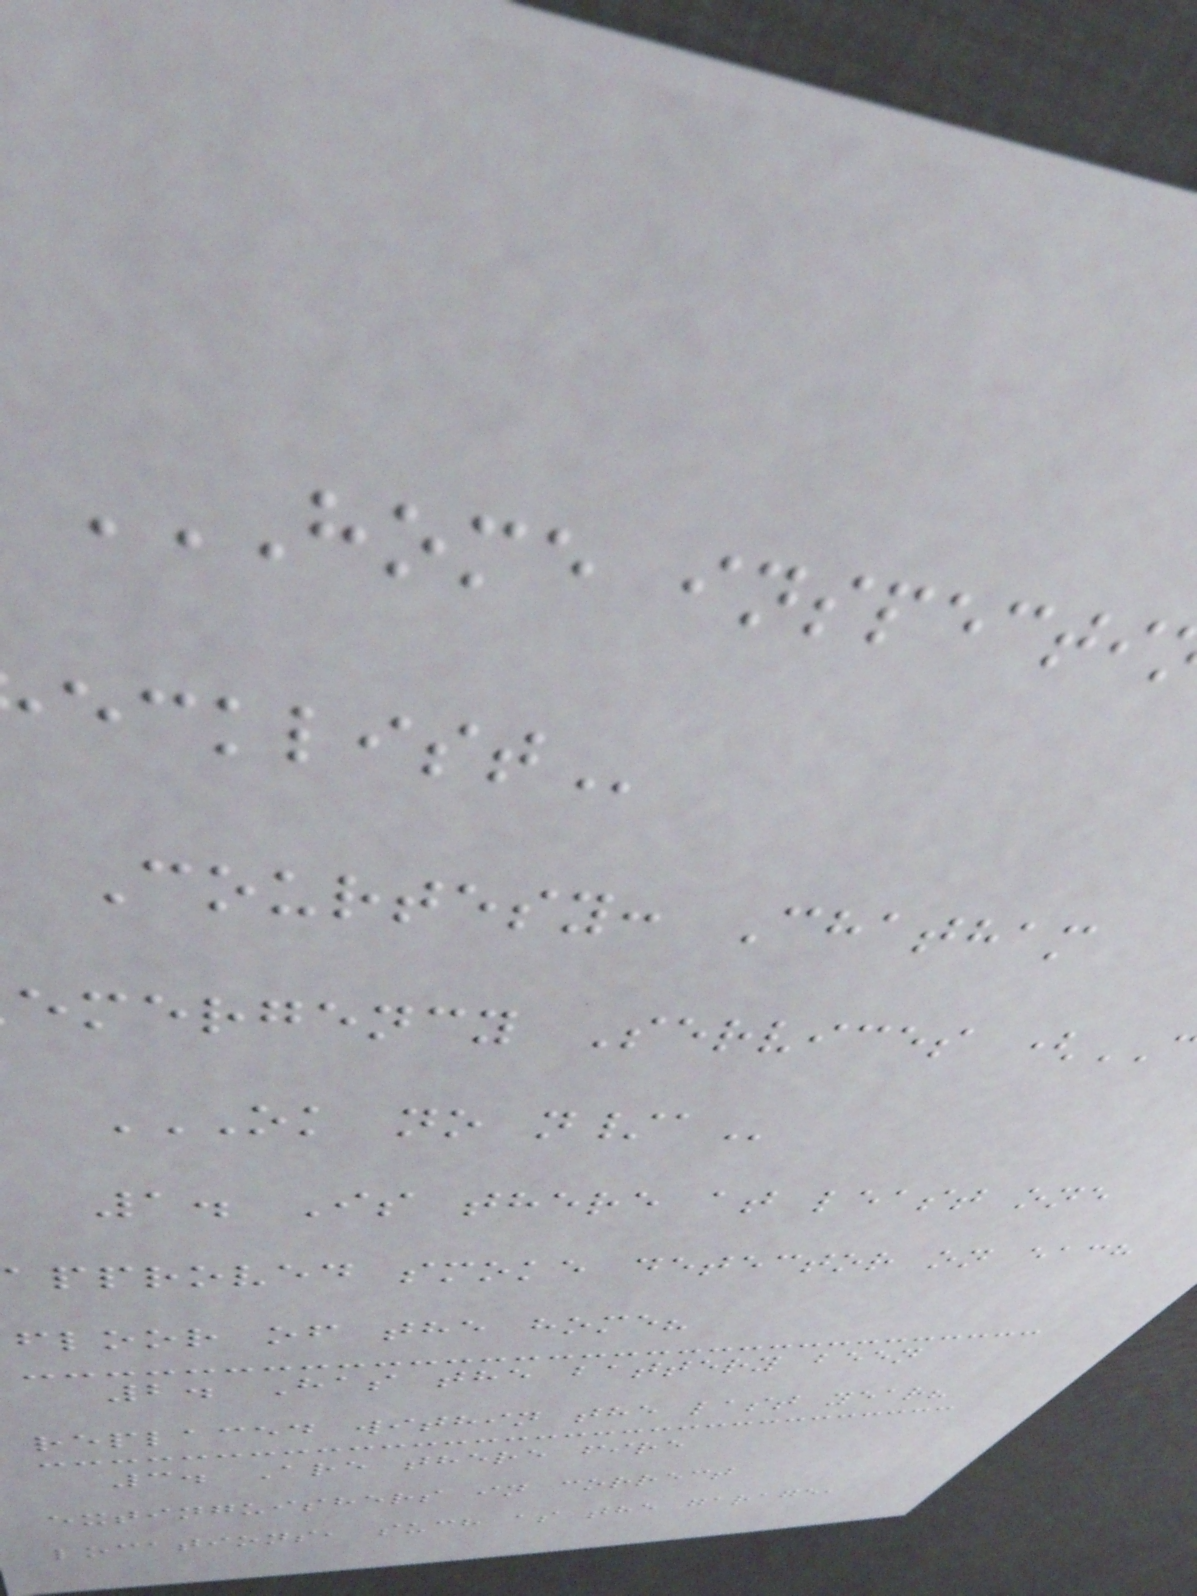Courtesy: Chatham
emergency Services (
OK NO N/A
1. Is there at least one
approved smoke detector on each
floor of the home?
2. Has the battery been
replaced within the last year?
3. Are there fire
extinguishers in correct
locations, such as the garage,
